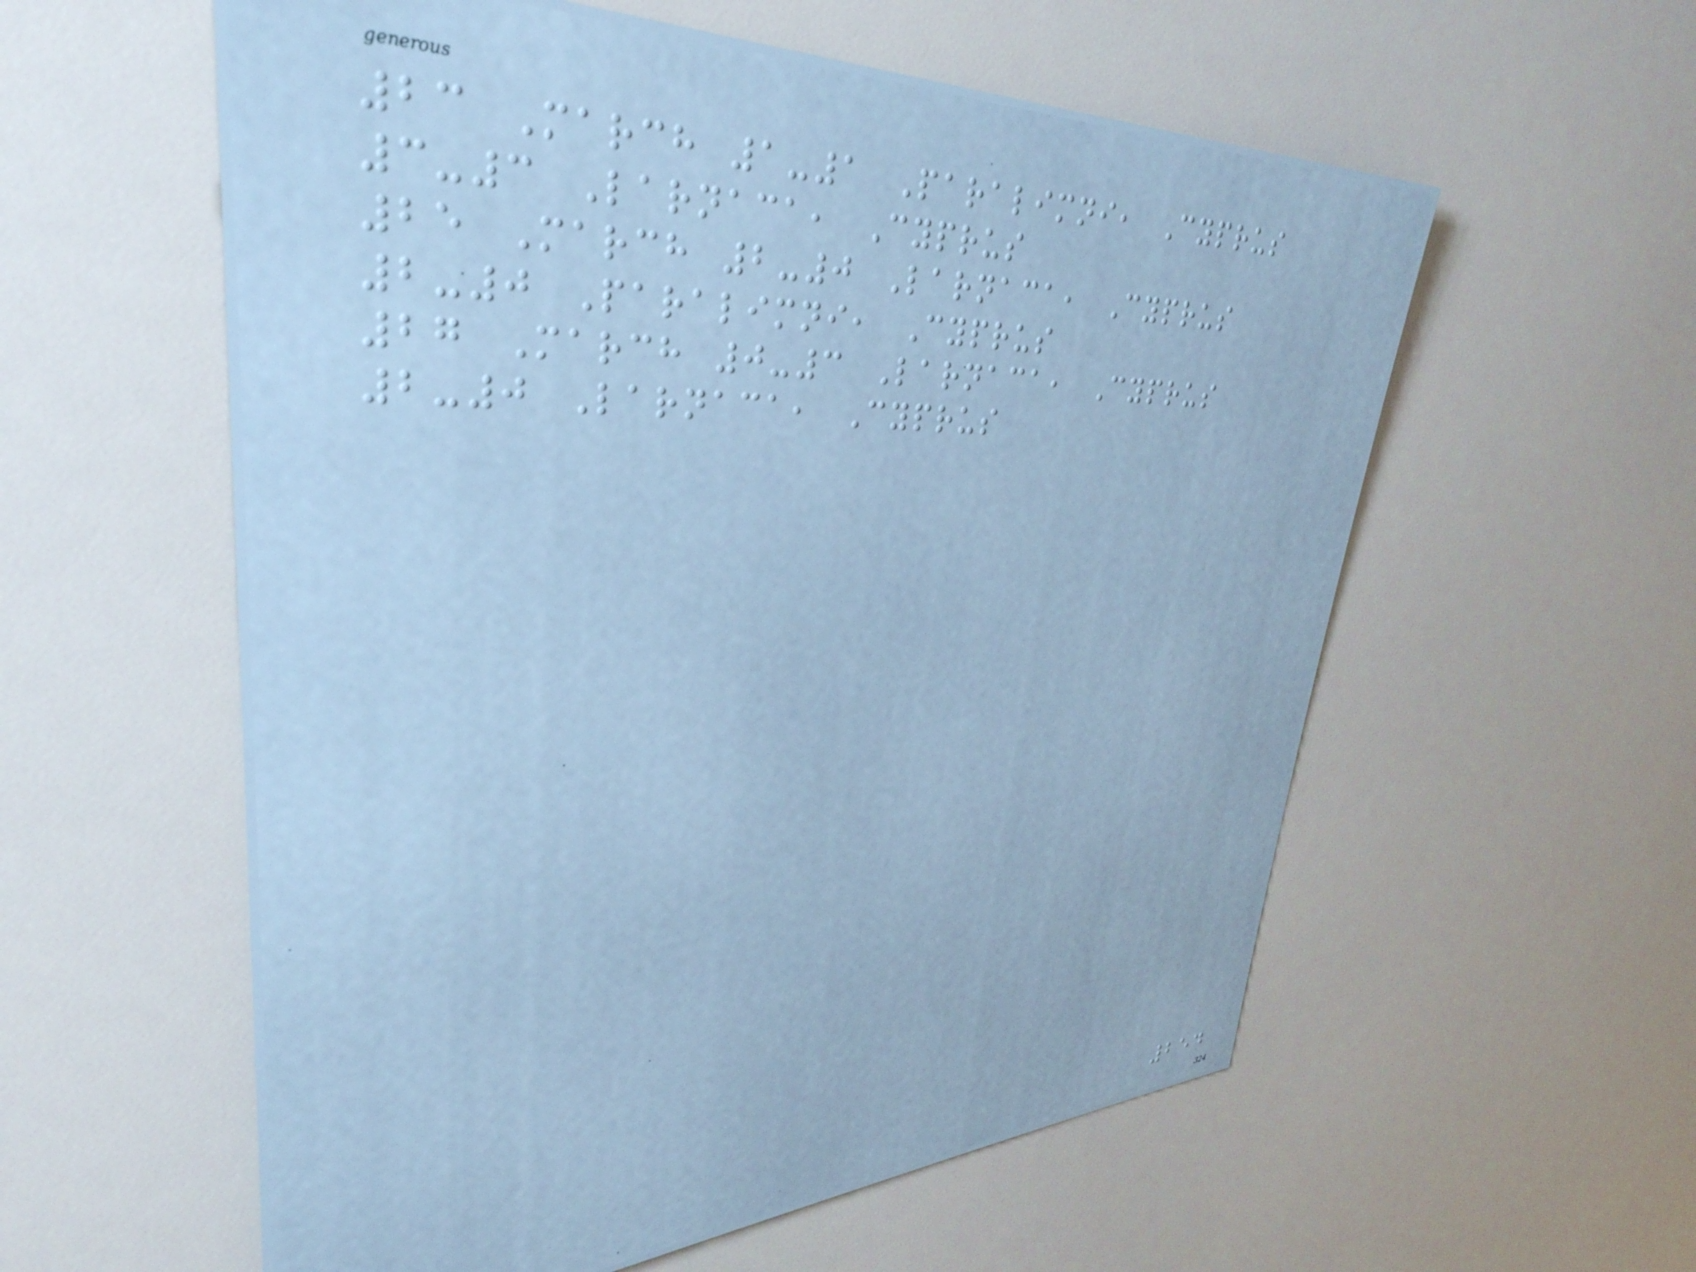23 March 1-1 Paralimni, Cyprus
3-3 Larnaca, Cyprus
25 March 2-0 Larnaca, Cyprus
2-0 Paralimni, Cyprus
27 March 0-3 Larnaca, Cyprus
2-0 Larnaca, Cyprus
254
